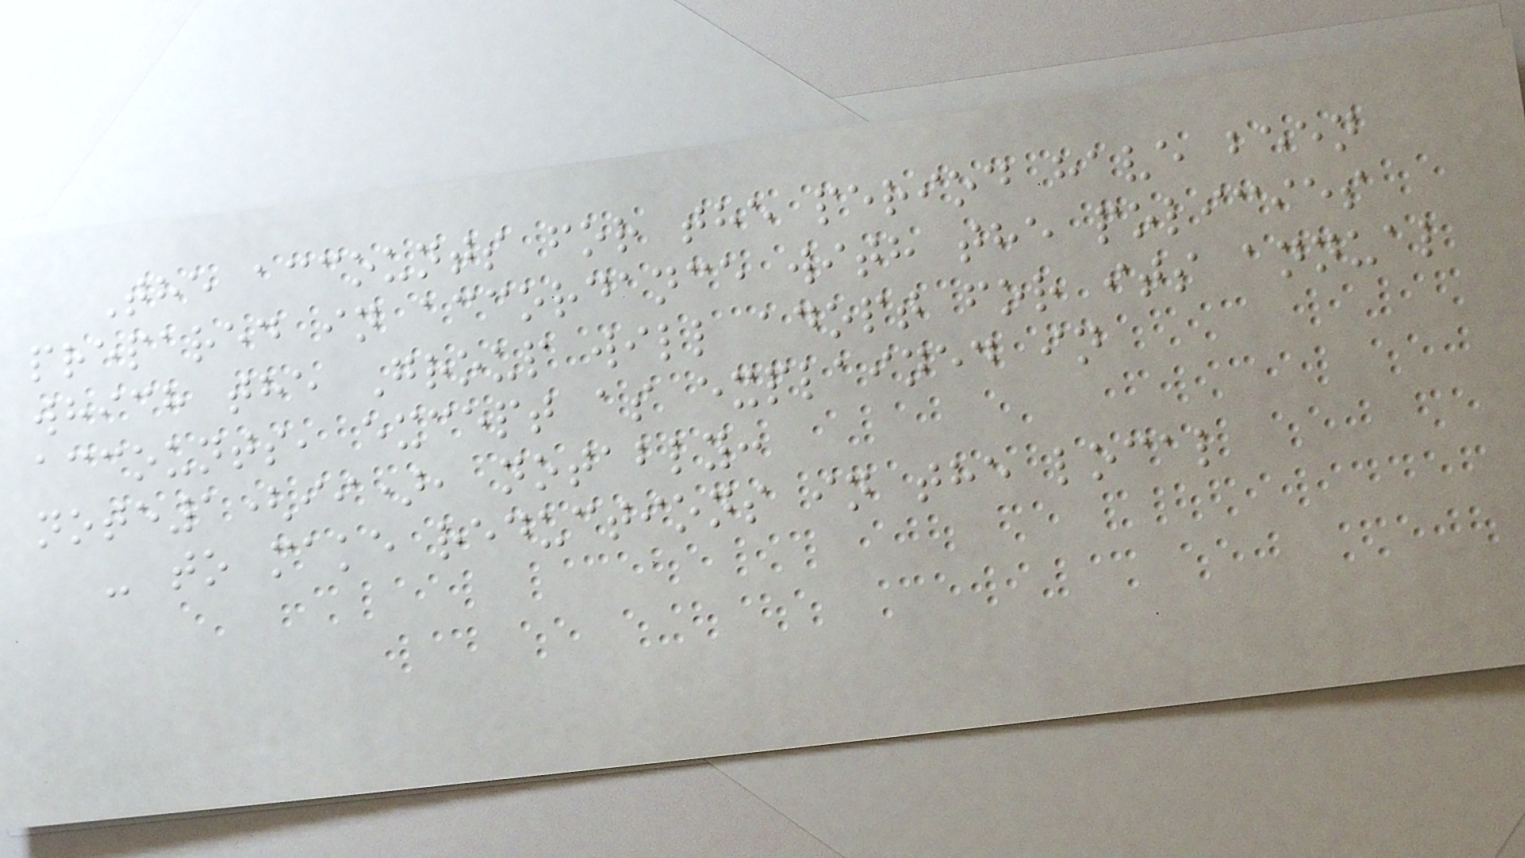The accounts for the period have been
prepared in accordance with the policies
which the Group will adopt for its annual
accounts, except as explained in
note1(ii), notably:
- to make reductions in the local
